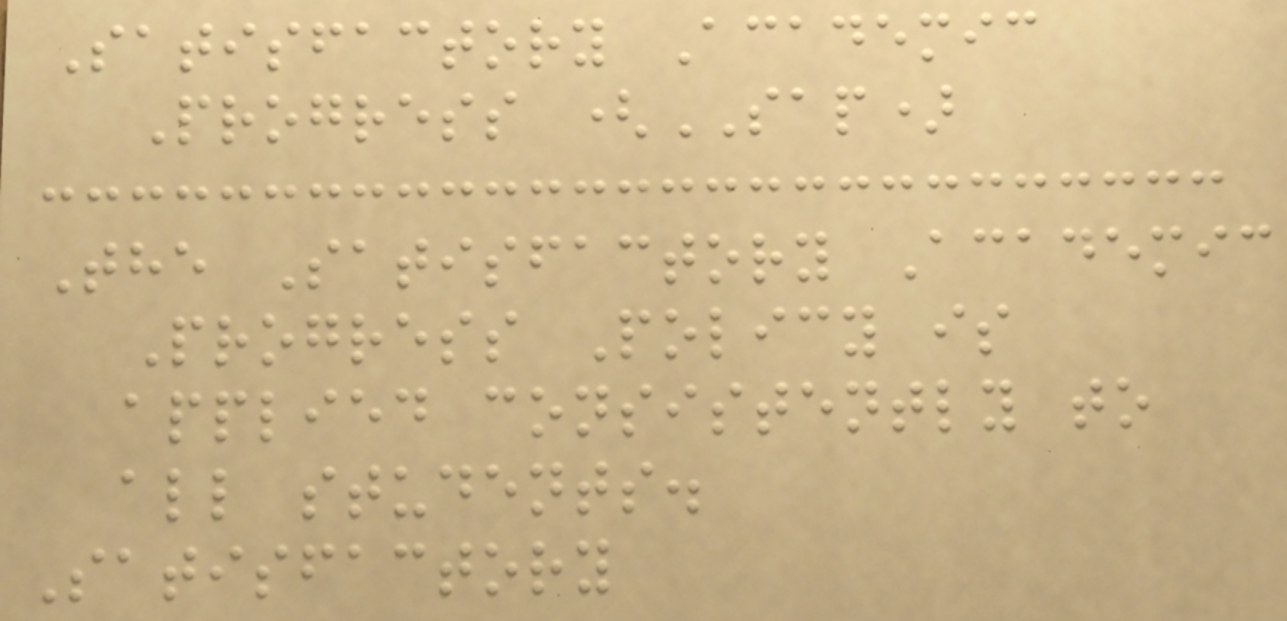Satisfactory Academic
Progress (SAP)
The Satisfactory Academic
Progress Policy is
applied consistently to
all students.
Satisfactory
